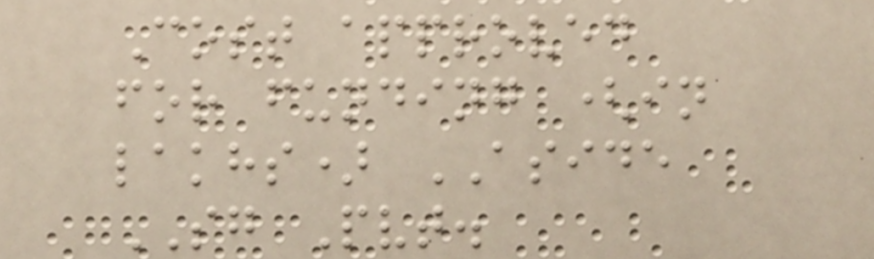Cost approved
for funding (in
lakhs) ASIDE
SG Pvt.
